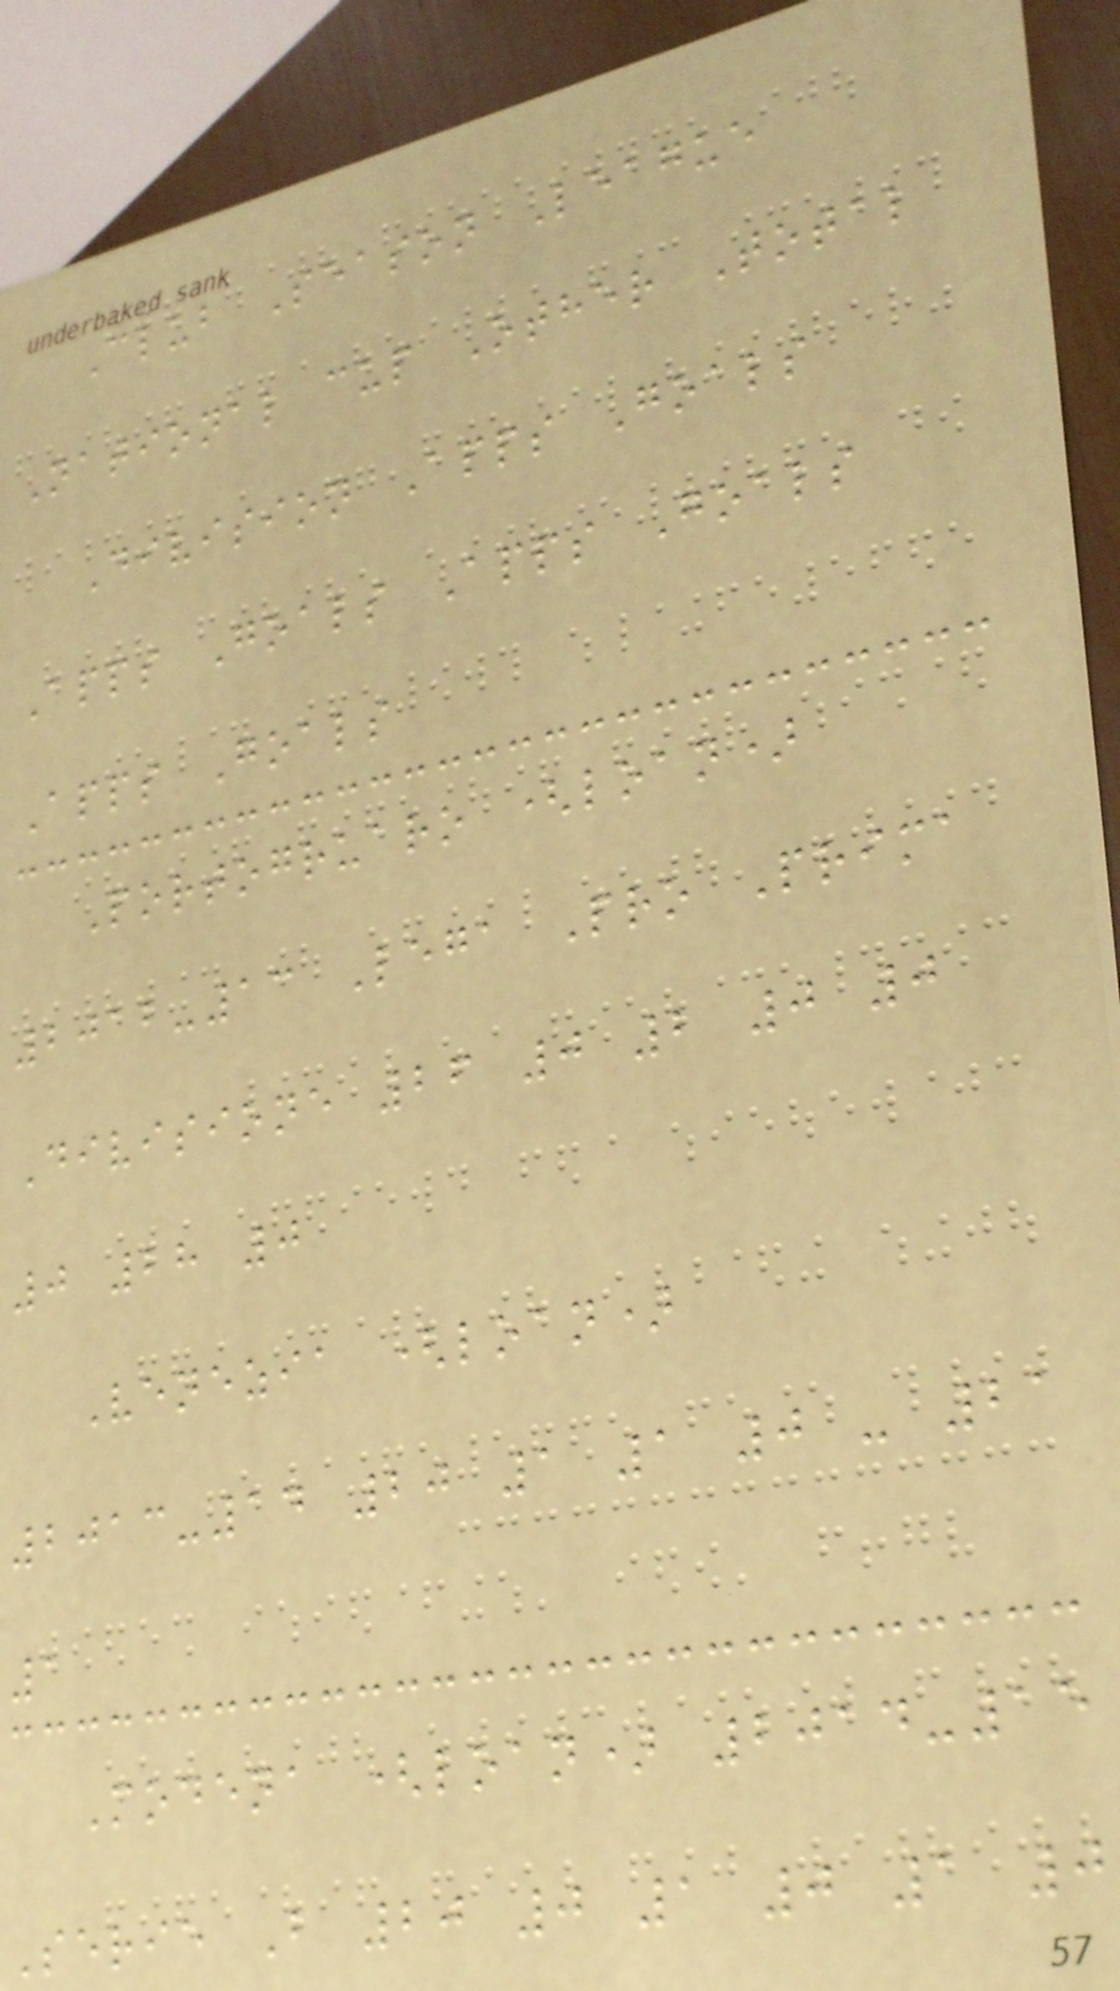Club Season League
National cup Other Total
Division Apps Goals
Apps Goals Apps Goals
Apps Goals
Portogruaro (loan)
2012-13 Lega Pro Prima
Divisione 26 0 2 0 0
0 28 0
Venezia (loan)
2013-14 20 1 1 0 - 21
1
Modena (loan) 2014-15
Serie B 20 0 1 0 1 0
